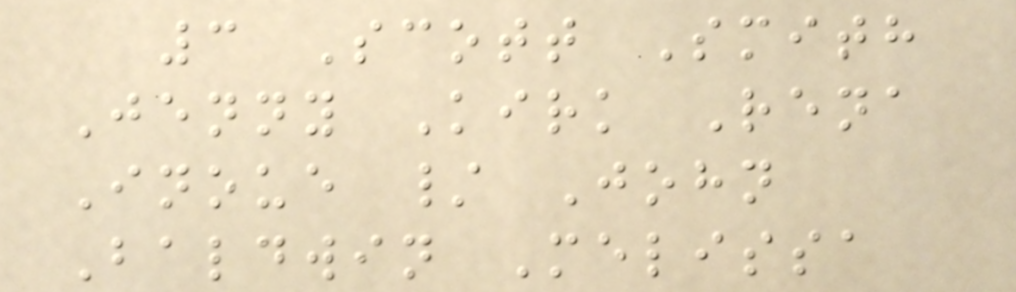3 Scott Smith
Jenny Kirk Rena
Inoue / John
Baldwin Melissa
